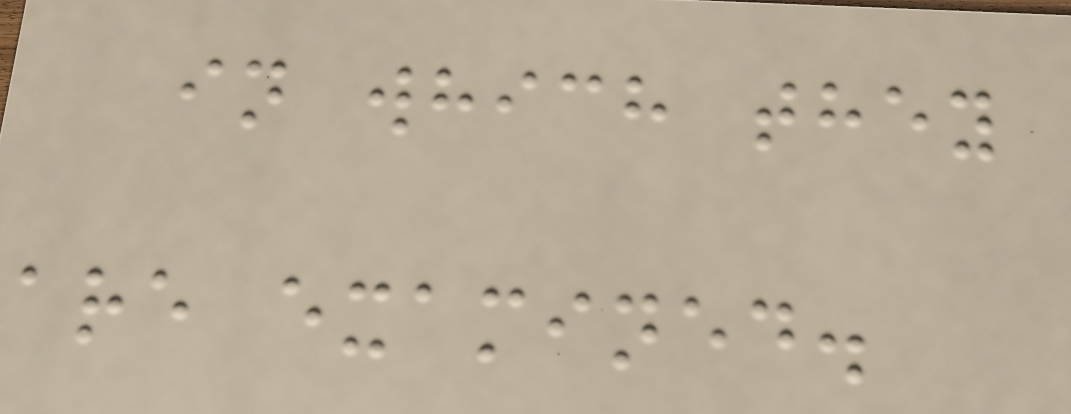in which they
are examined.
